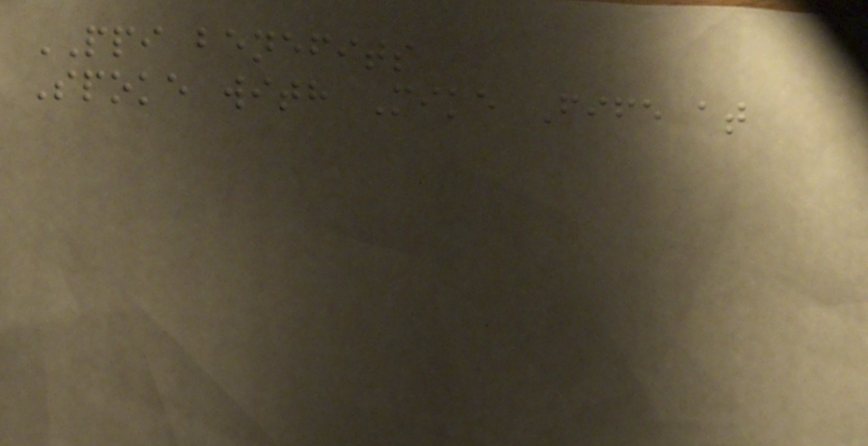PPI benefits
Spoke with Mike Fife at
